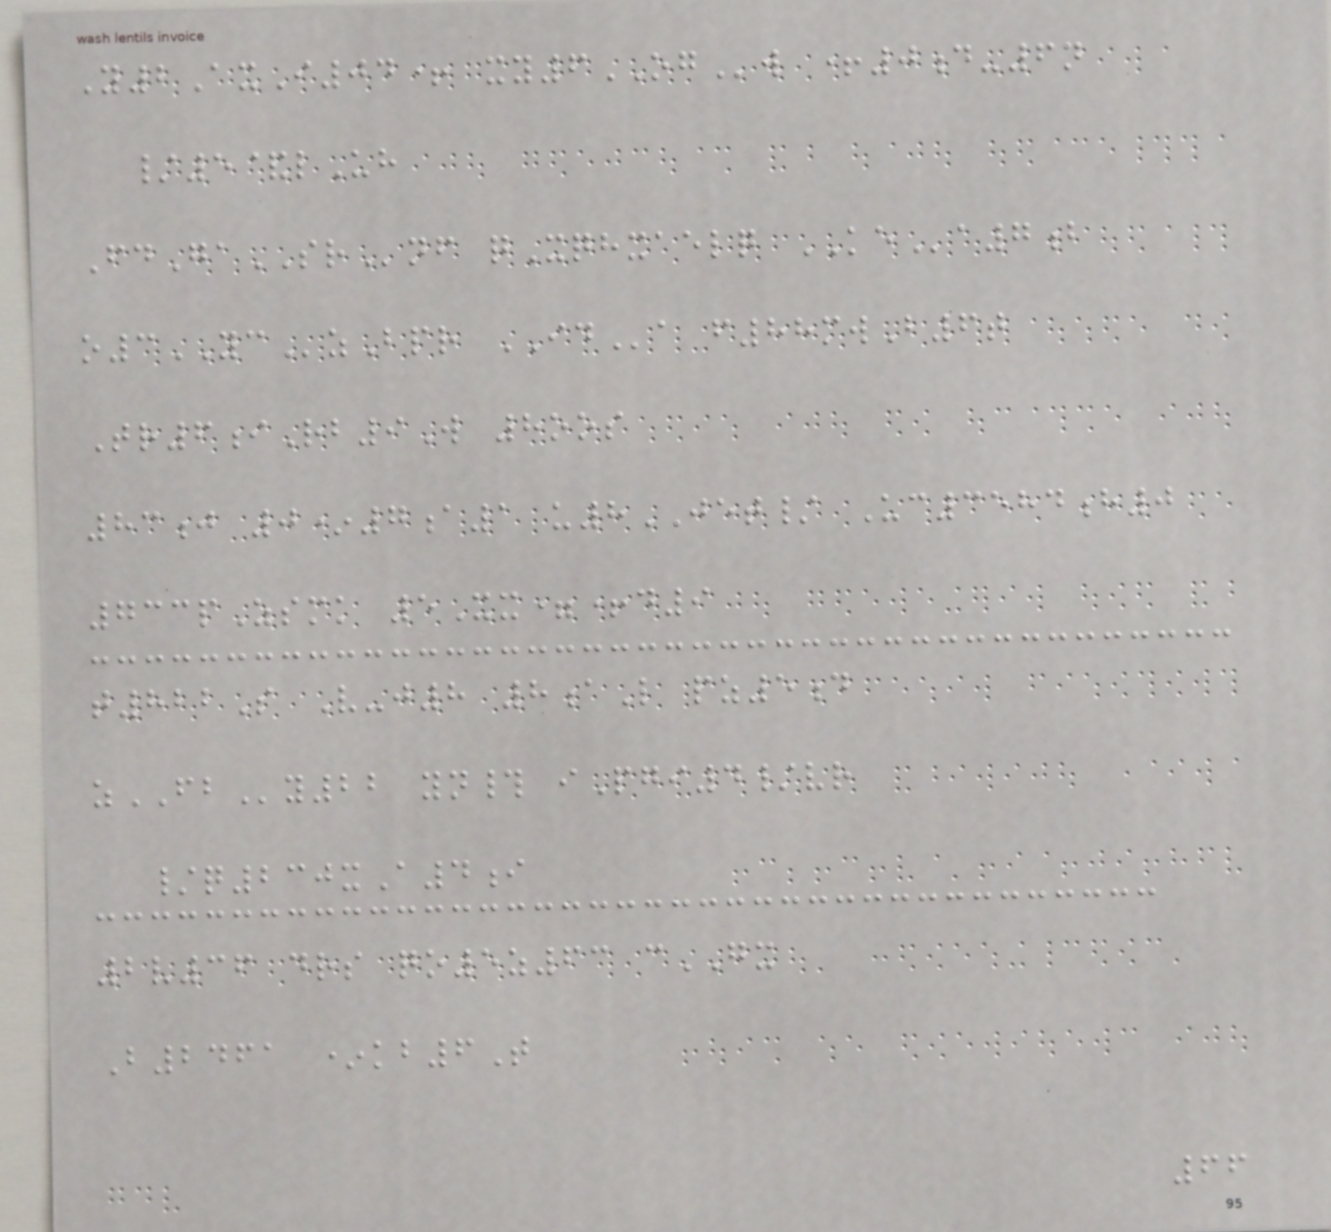Y2AxI04+ xy6OGw +0d-6n
/5&lUh
FdGaSRnf qXqhxaelq KEa7b
o3YCzBpr IDa f88mwB6t
Tr6iRb9W 8oos
83j 0*7a1 u8JET/ Uc3584h0
733pZsmk 5Xx=+d9
t822S V-j8 8aL pz5d
zFBy22 yn# iPgi4/vr
/q230xA4i
2v36 drs qo5z63 cGX
B2461 *kb6T
66
